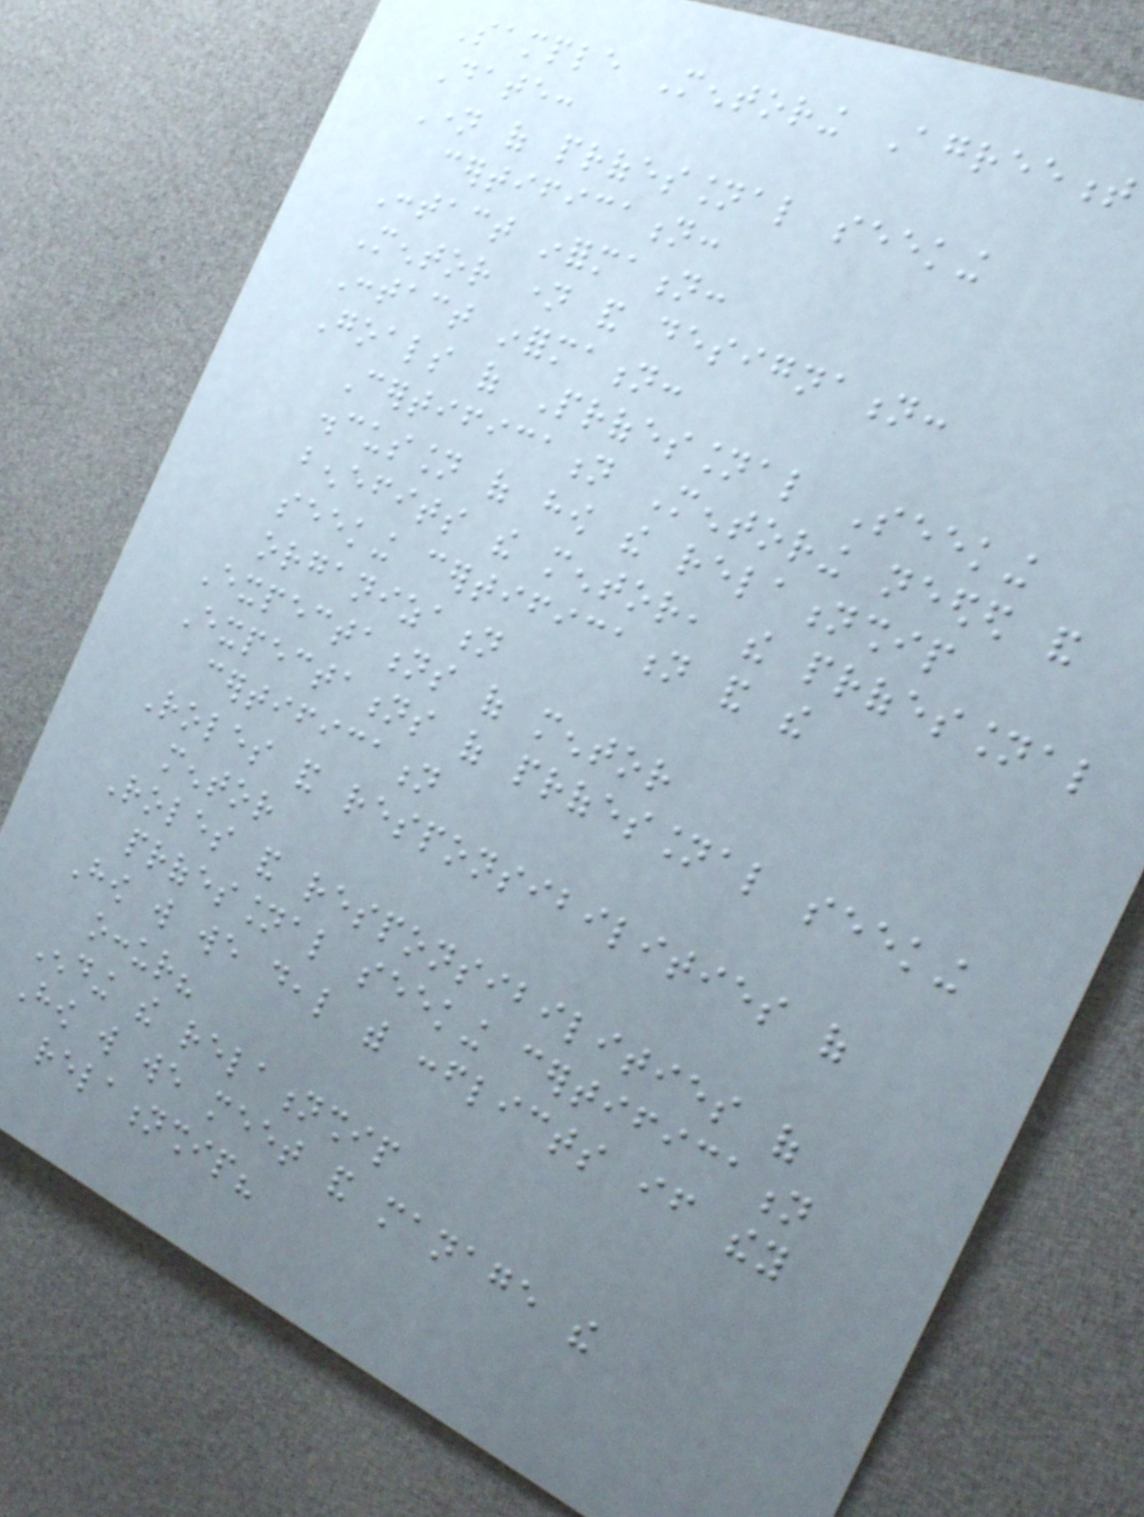Sample Mentoring Agreement
Date:
Name of professional seeking
certification:
Contact information:
Mentor name and designation:
Contact information:
Goals of Professional Seeking
Certification Mentoring needed and
discussion of how the relationship
benefits the mentor, the professional
seeking certification and the
organization
Expectations of mentor
Expectations of professional seeking
certification
Roles and responsibilities of
mentor
Roles and responsibilities of
professional seeking certification
How will we deal with conflicts if they
occur?
Ending the relationship
How will we meet and manage the
relationship?
